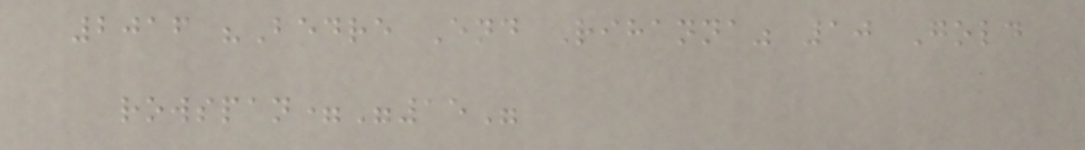2016 "Bedre End Rihanna" 10 Gold
rowspan="15"
